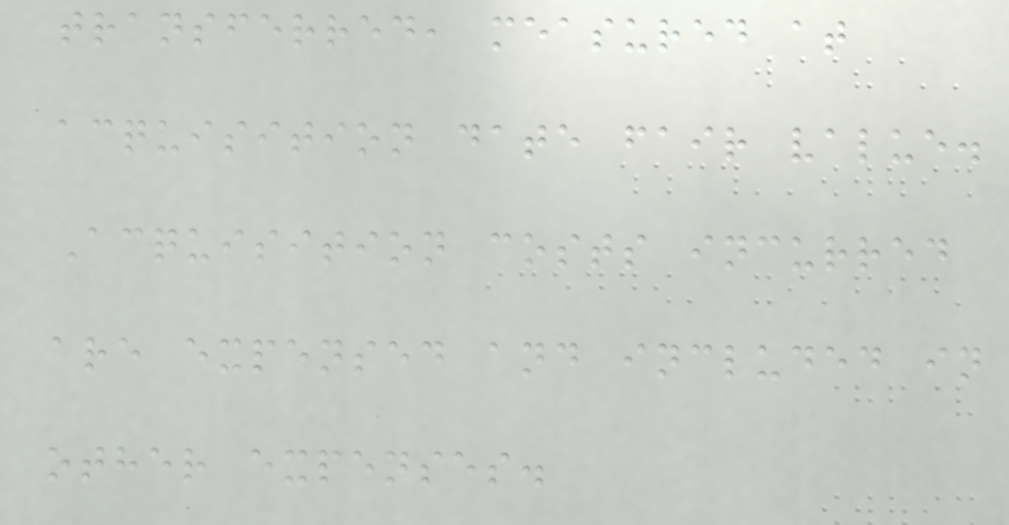transferred, measured at
acquisition date fair value.
Acquisition costs incurred
are expensed and included in
other expenses.
